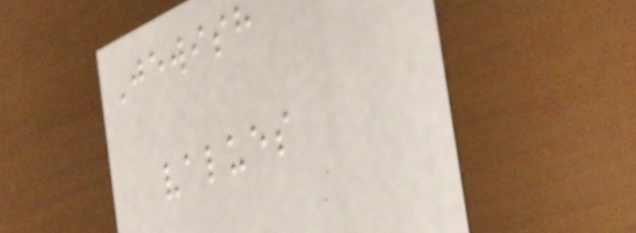Jewish
values
